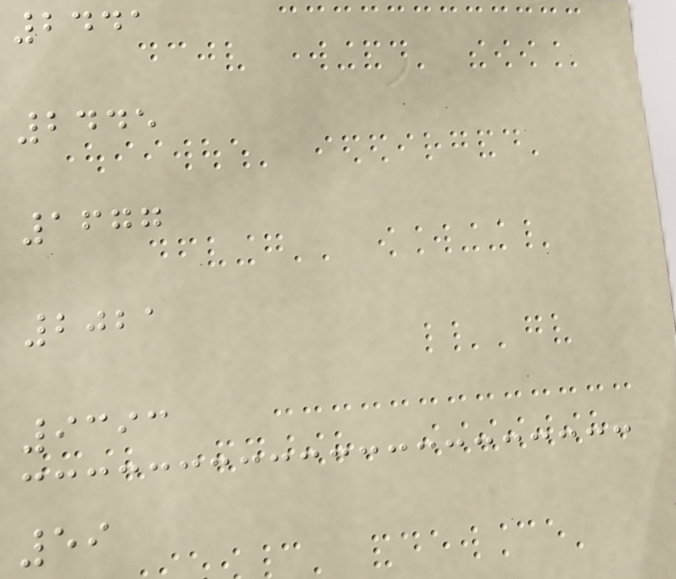2441
2445
1677
2021
9393
59
